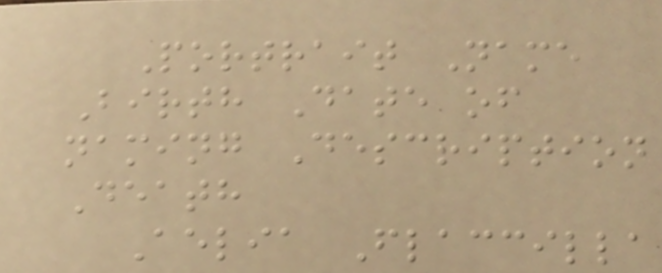Portrait Name
Birth Date of
naming Description
Death
Aelia Flaccilla
